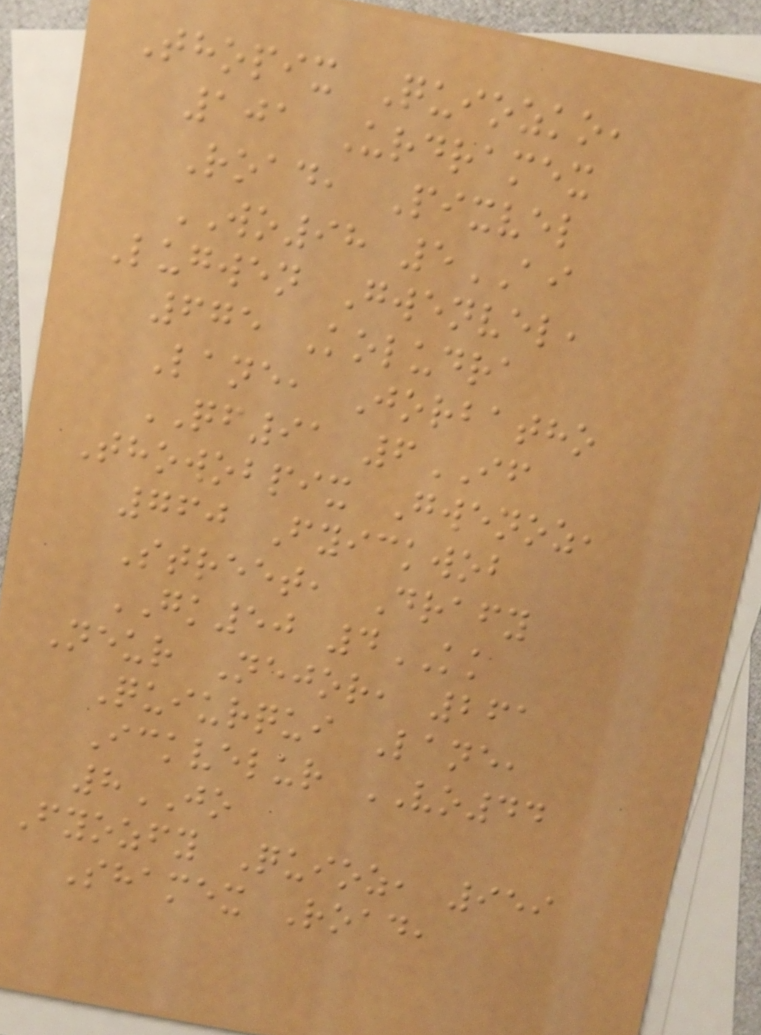Thopix Quiozko,
101 Urdramex
Road, Pixvel
WO98 5AI
Lugwen Gwenvel,
675 Koludra
Lane, Jorbatho
QF91 6IF
Thowobpix Gwenoz,
760 Fyickwob
Street, Drafy
GK50 4KK
Neur Nejor, 261
Quiurqui Lane,
Ickvelur VO44
8JO
Fyozfy Quioz, 959
Shamex Road,
